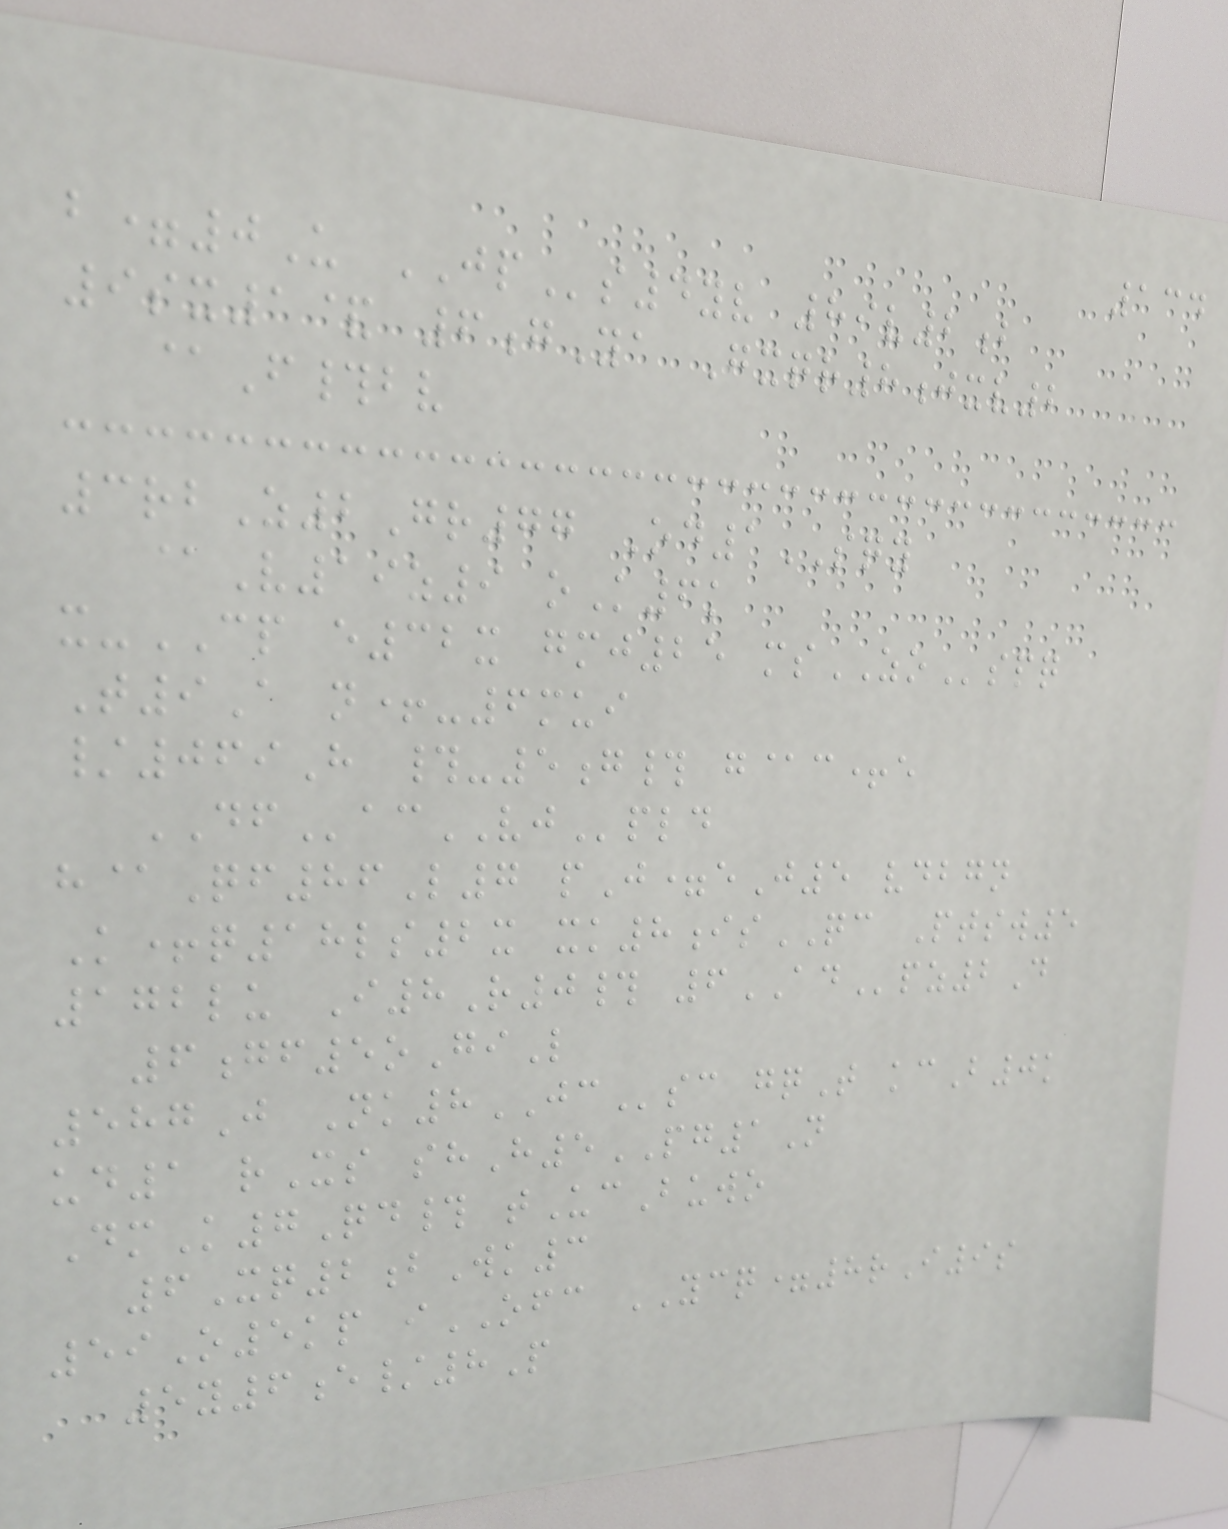134
b=0U JPs4yv 89v2b
9sx1& 6gYa Gxqr8jxv2
@F#bv
3rbZ2Gr77 Od1SQY
@V19z9 oK6k
x-CP e32x gmj25 msZOspq
T9A n+-6mui
/069H #-5g# g@c+e
DFacVJpld
h@Qf86L7 pJ=eJ5 vdbgn
K+q18ls2x xk8isQC Ptsw5
172lu I8R0# 6ADpz2D
6gf5oGiL
587J Nk8JCsc gqT kcB0k
ud1 rXs shH5PG1N
DmK7Qd# tUcBuwo
6Xq2bWk3
59O5kp iOFC YCQ=8rI9s
5y6e/8P
